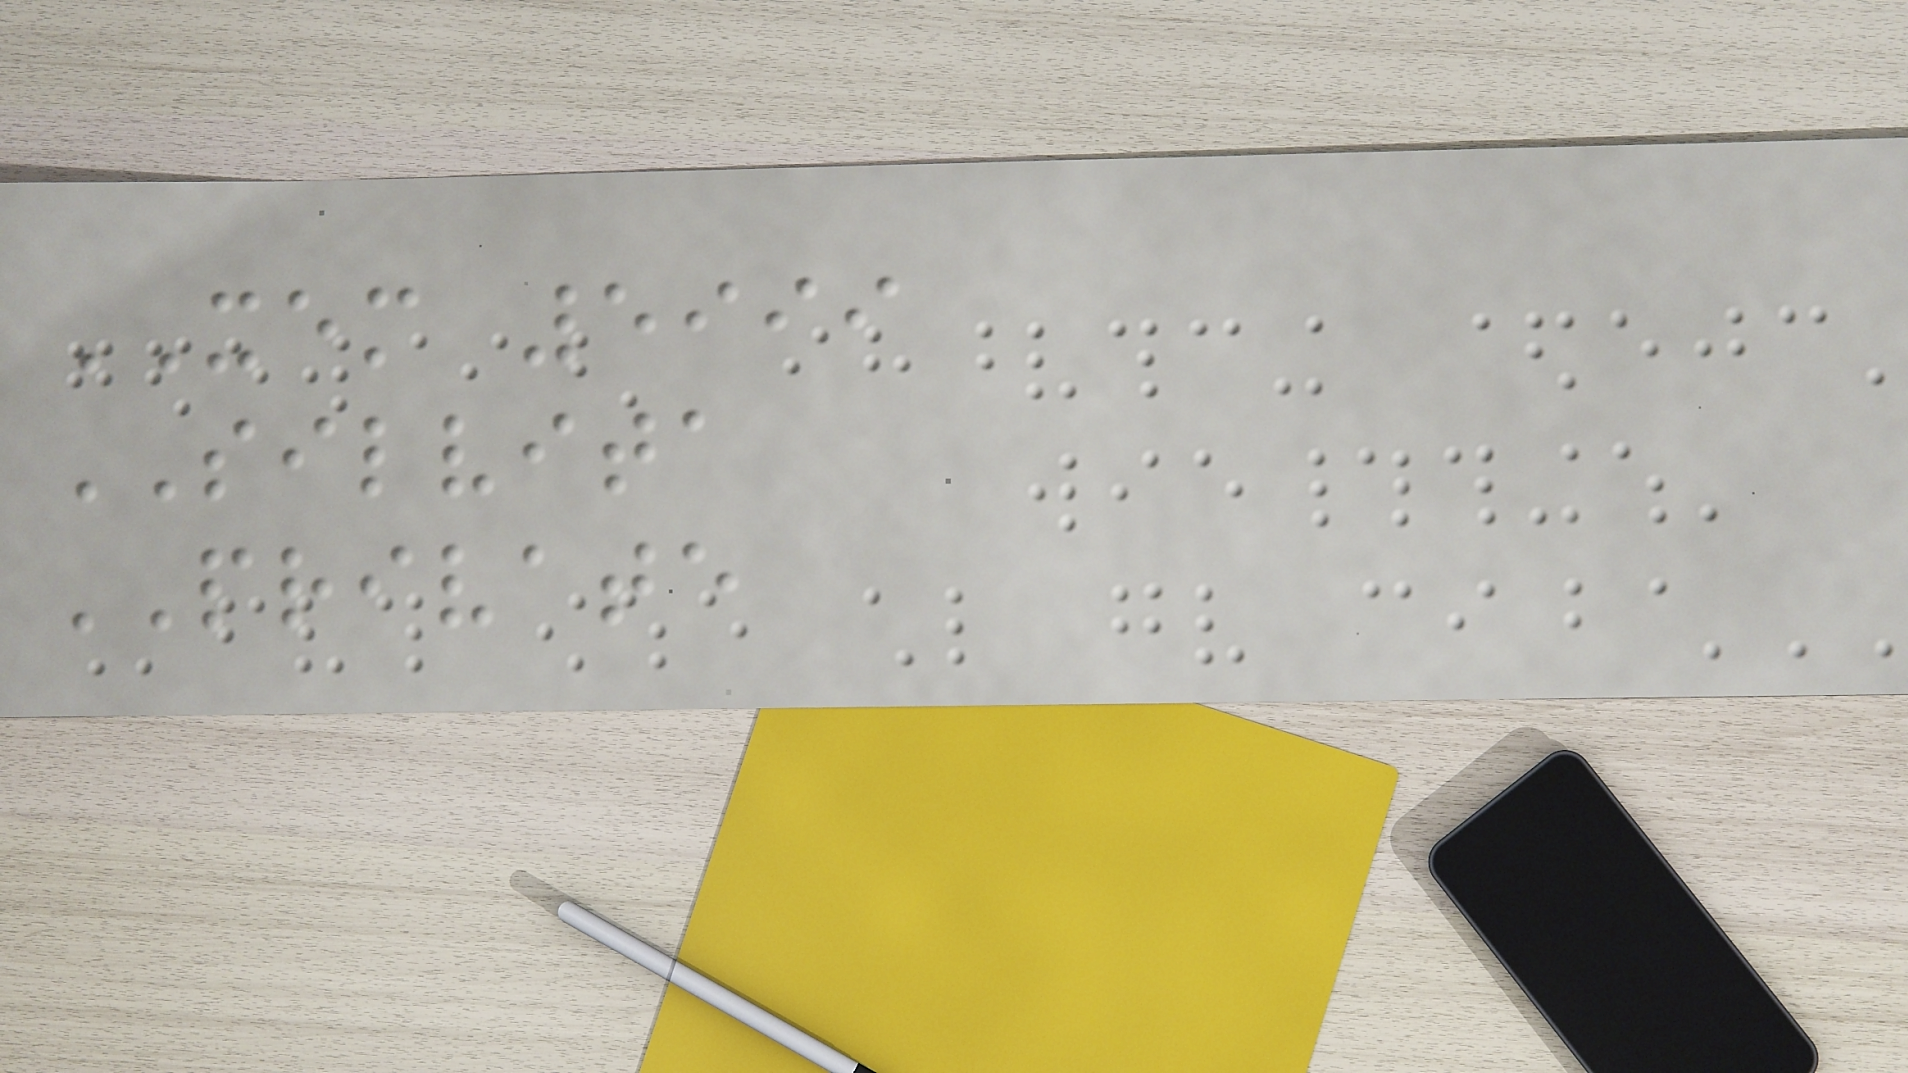XEM 5999
SILVITA
PRIVATE
